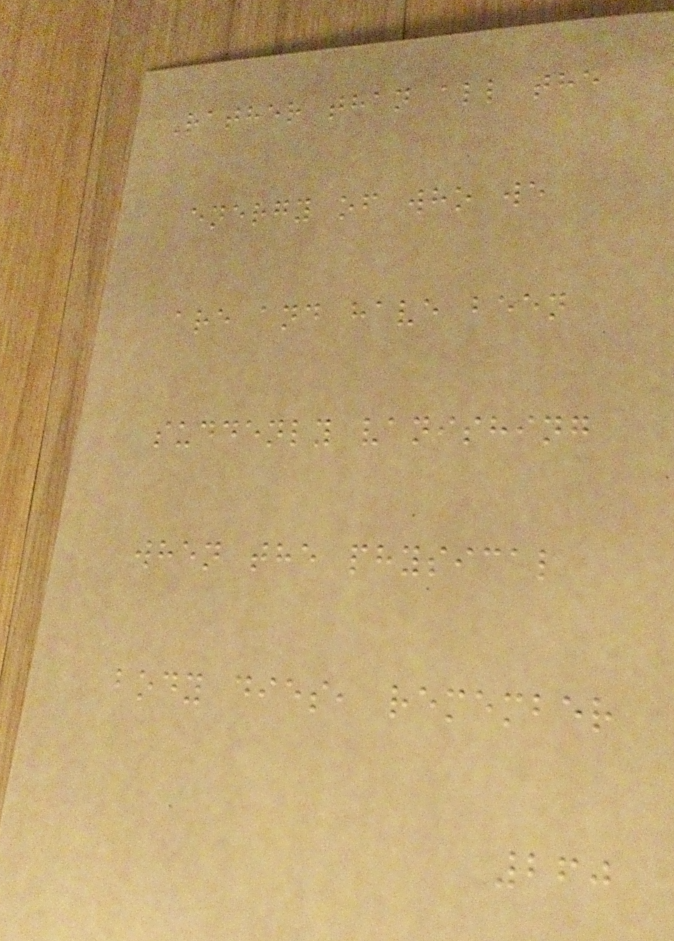Rather than all the
energy of who we
are and have been
suddenly vanishing
when the physical
body dies, remember
260
